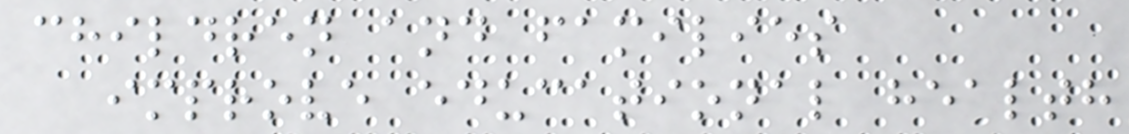children and families
improve educational health
